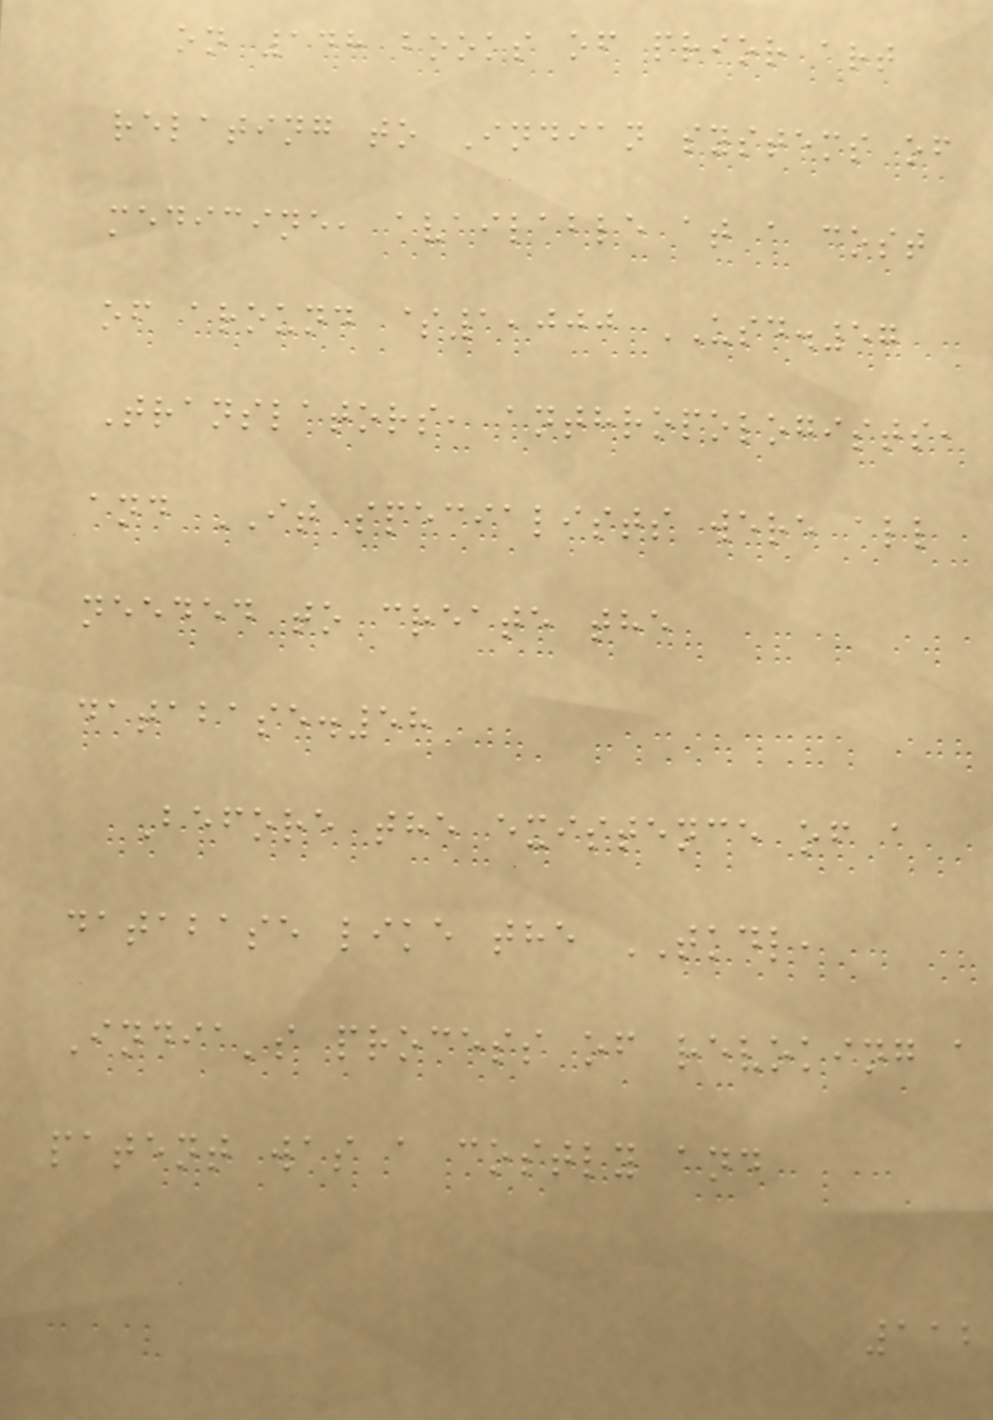on 148 books of prior art
relating to Indian systems of
medicine, available at a cost
of around $1,000 USD.57
Translators, anthropologists,
and IT specialists were all
needed to create the
database.58
Before the existence of a
database like the TKDL,
India's process of revoking a
patent was a costly and
112
